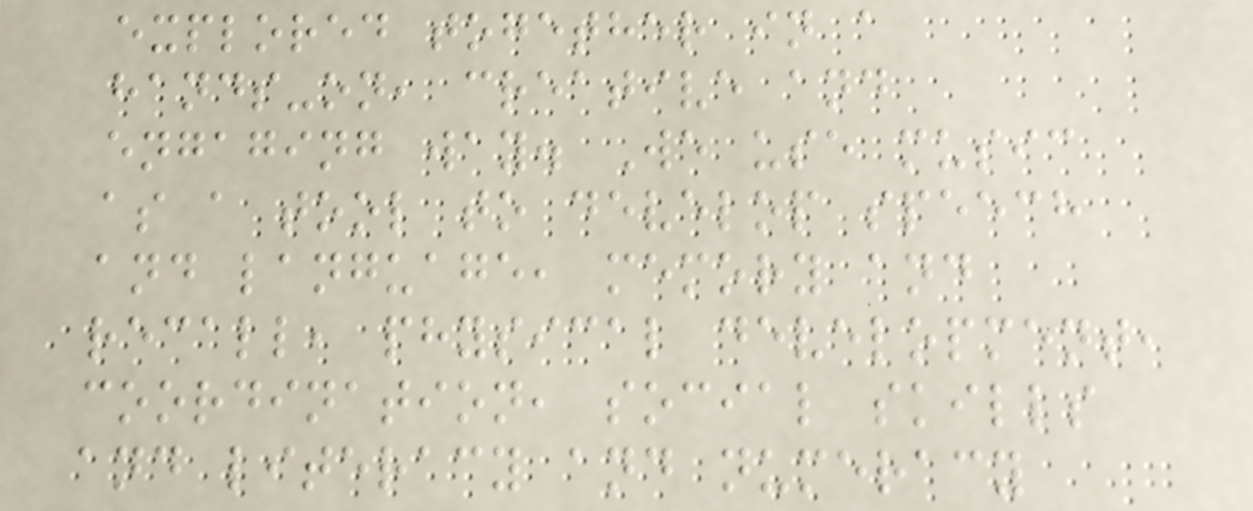explored together in a
hands-on, creative and
engaging way. We use music
as a tool to develop speech
and language, memory and
recall, physical development,
coordination, social skills
and literacy and numeracy
